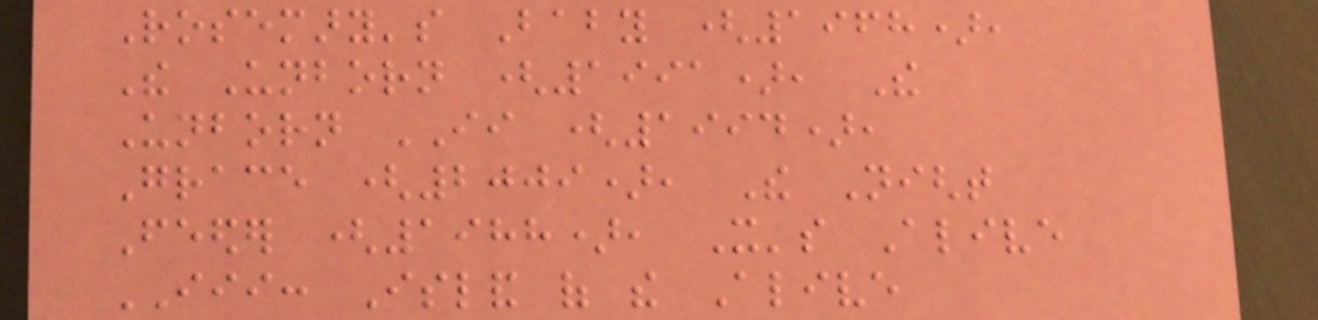Rosemary's Baby (1968),
The Unborn (1991), The
Unborn II (1994),
Grace (2009), The Night
Feeder (1988), It's Alive
III: Island of the Alive
